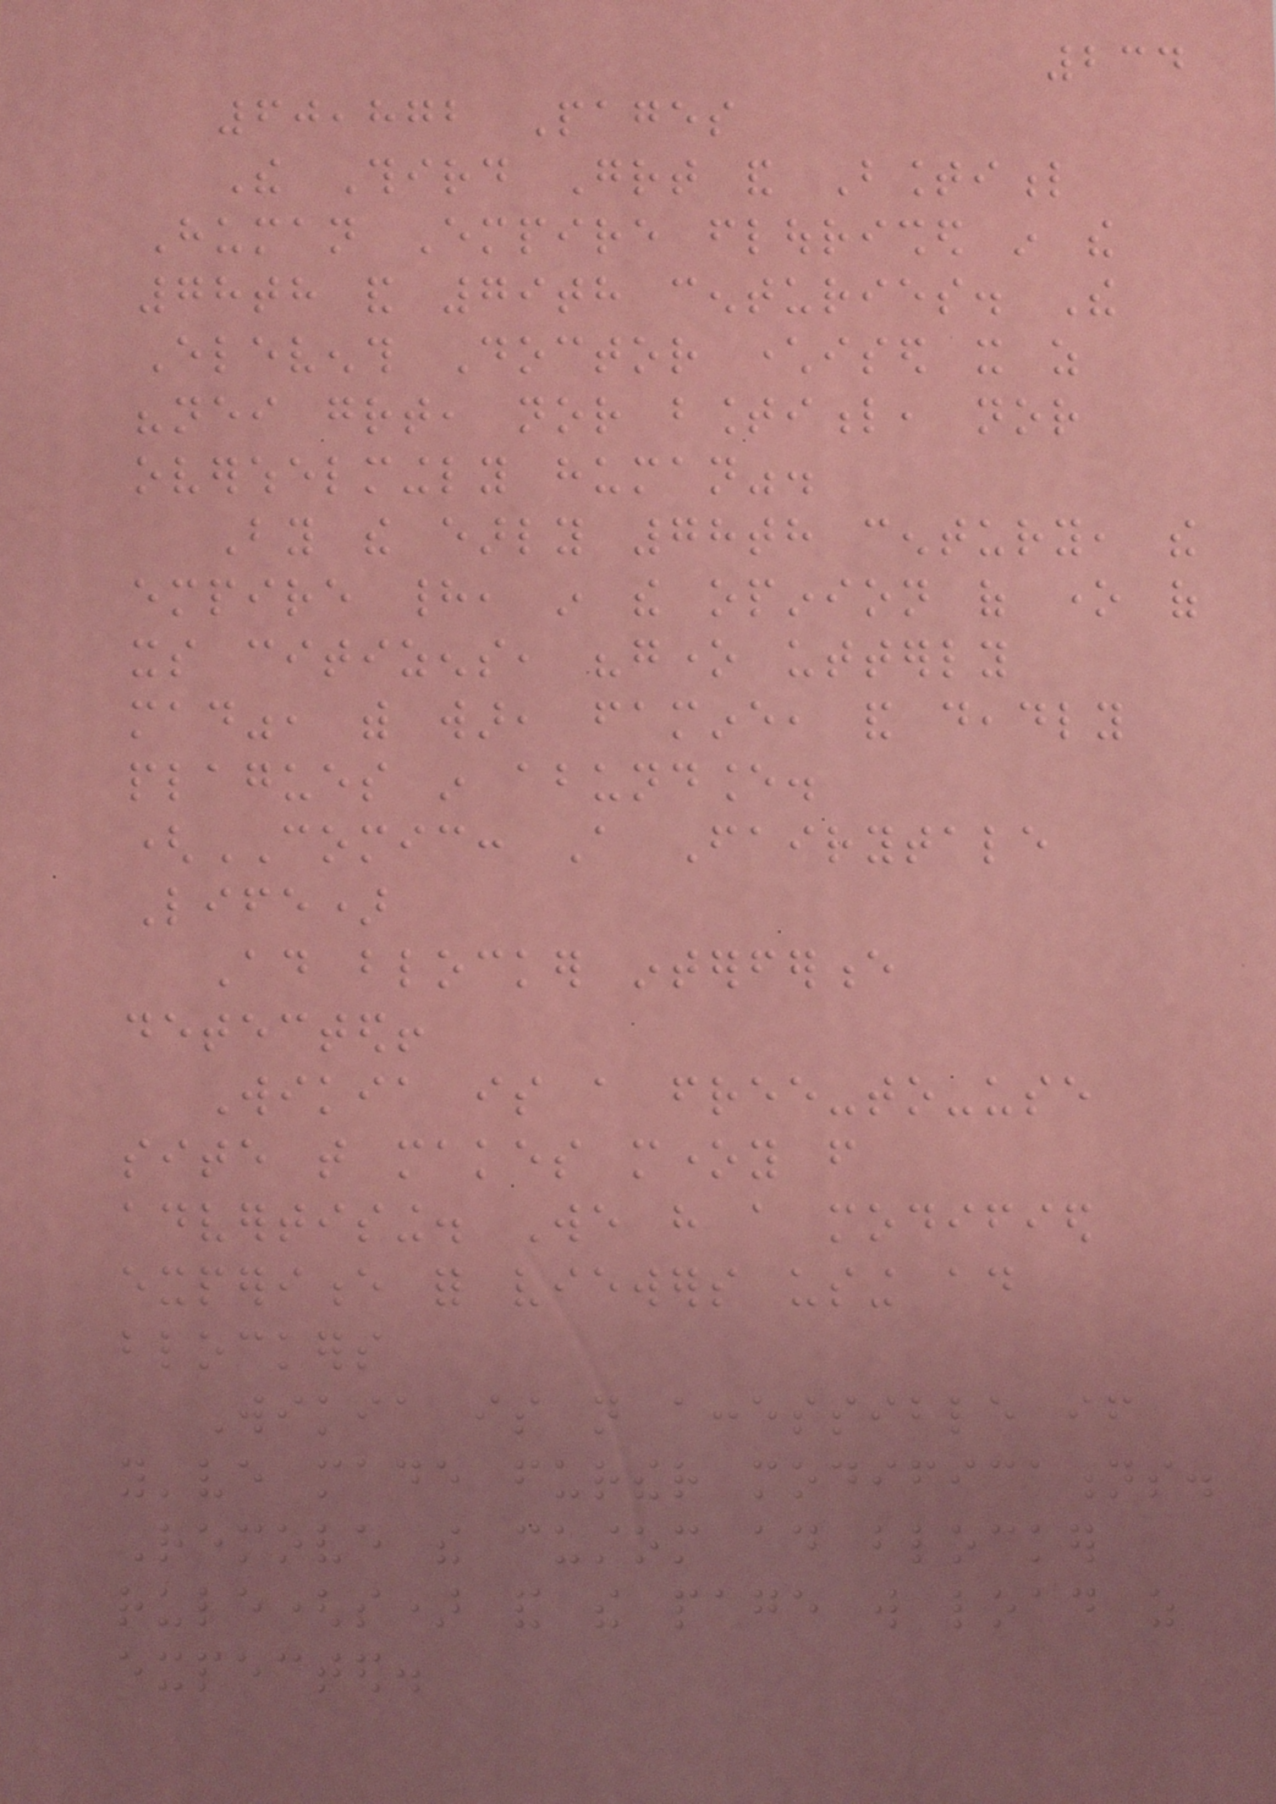234
60,872 Pages
The Third Great and Bountiful
Human Empire flourished in the
78th and 79th centuries. The
Eleventh Doctor characterised it as
"neither great, nor bountiful, nor
overwhelmingly human".
By the early 78th century, the
empire had, in the opinion of one of
its citizens, "gone utterly
mad", with war, famine, and deadly
plagues in abundance.
(COMIC: A Fairytale
Life)
Ad blocker interference
detected!
Wikia is a free-to-use
site that makes money from
advertising. We have a modified
experience for viewers using ad
blockers
Wikia is not accessible if
you've made further modifications.
Remove the custom ad blocker
rule(s) and the page will load as
expected.
